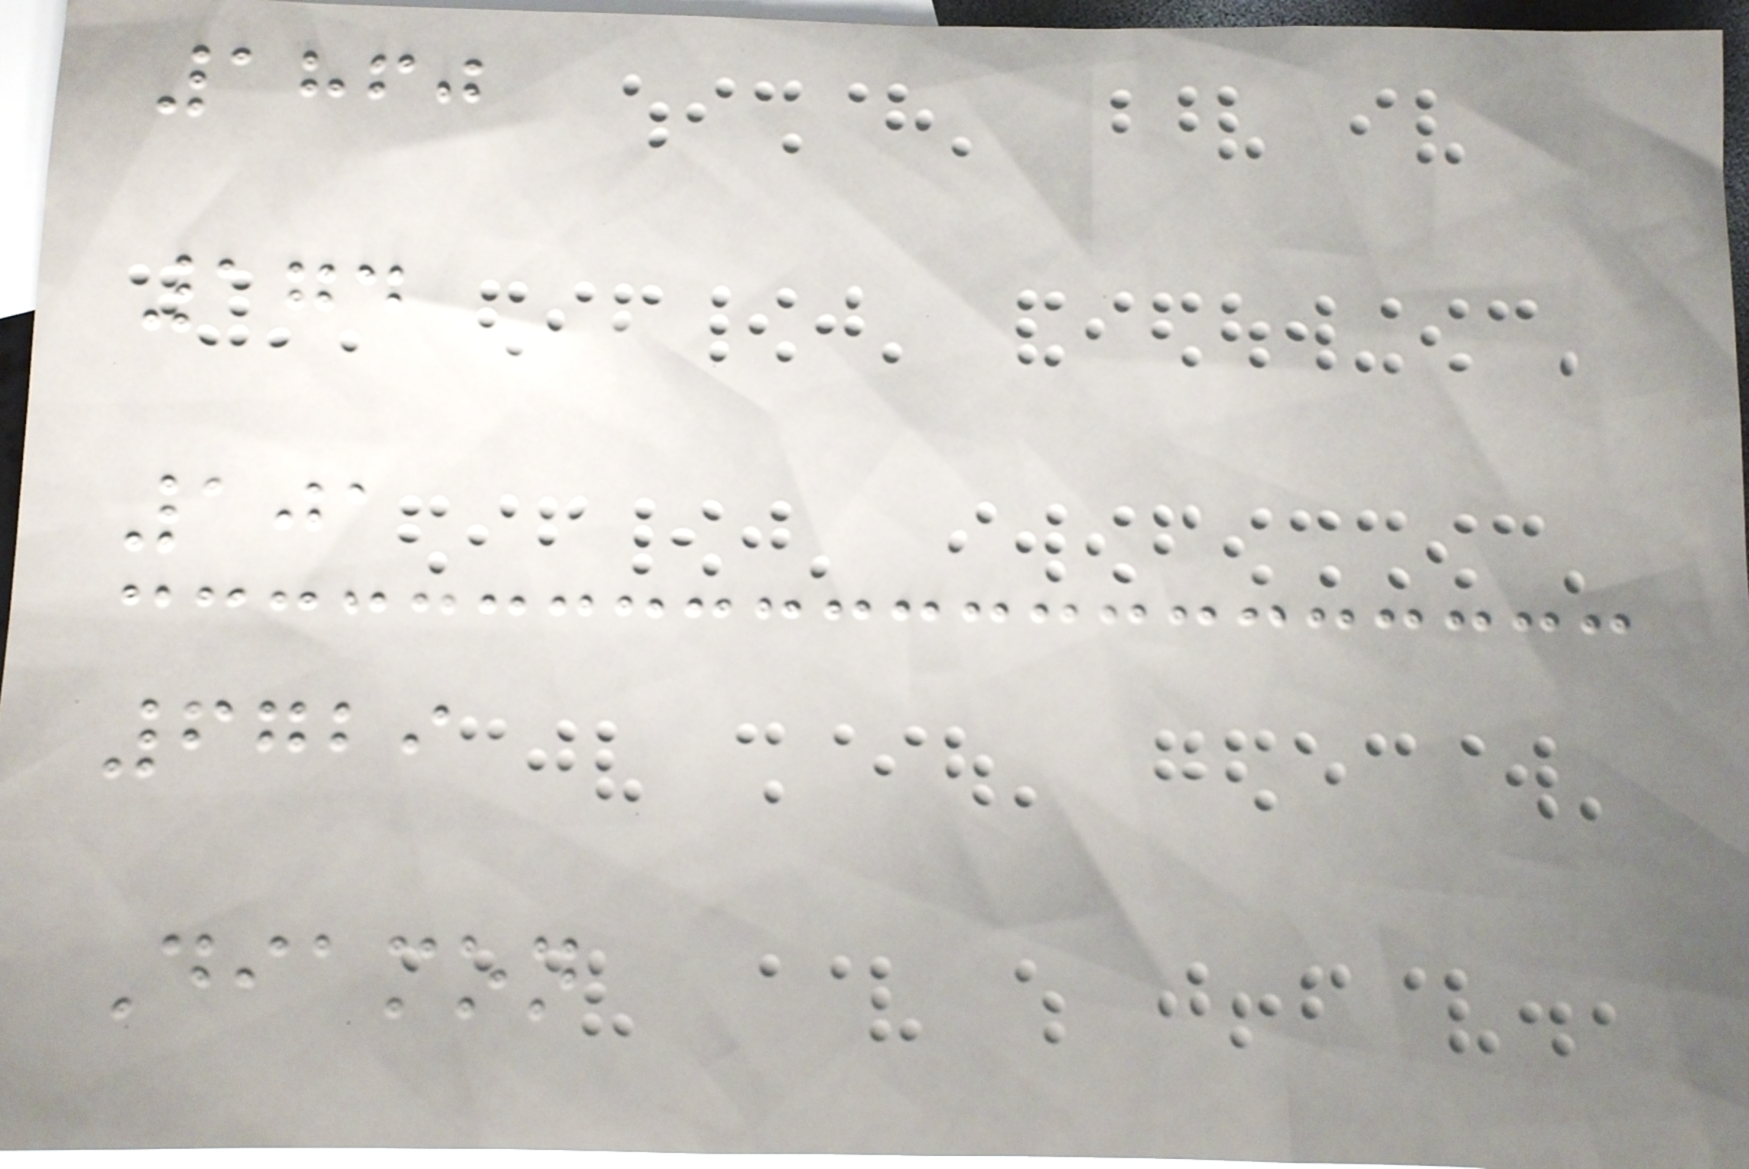1860
174
101
6729
Diamon
